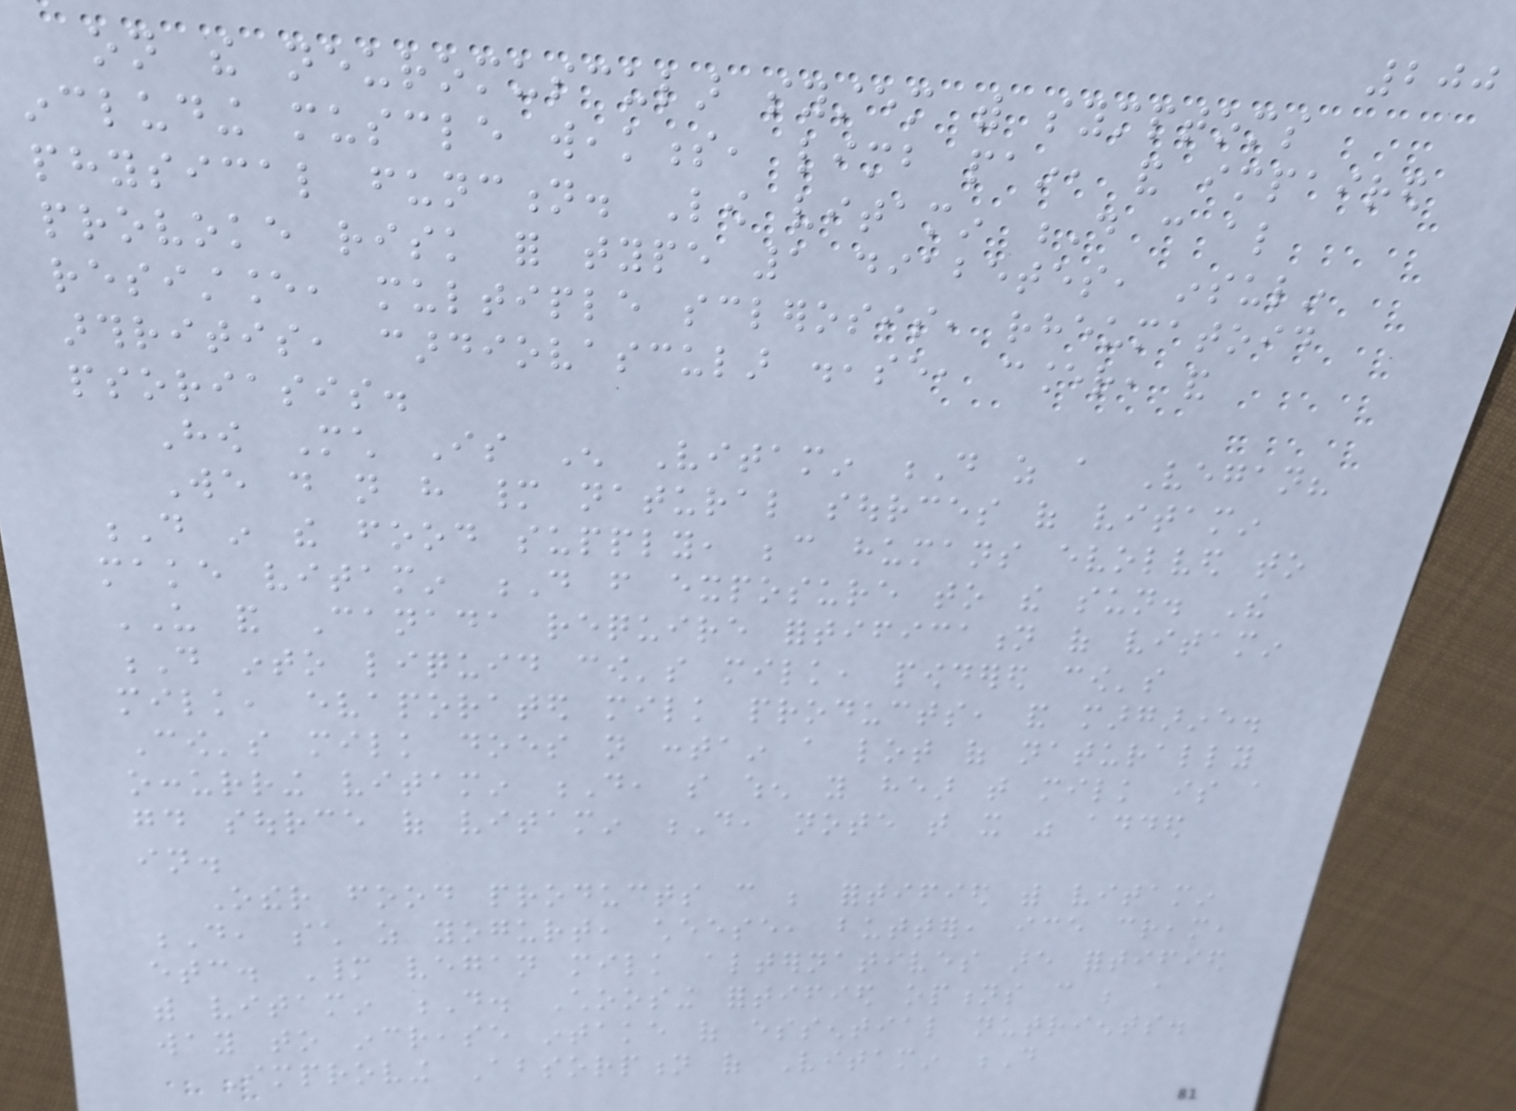200
on the neuromuscular system with symptoms
including muscle weakness, limb pain, and impaired
physical function. Low vitamin D can also
provoke risk for type 1 diabetes, insulin
resistance, multiple sclerosis, rheumatoid
arthritis, cardiovascular disease, cancer, and
psoriasis.
How Much Is Enough Vitamin D as a Vegan?
We do not have many natural sources of vitamin
D in the food supply, because humans evolved to
make vitamin D from exposure to the sun. The
US and Canada require fortification of vitamin
D into liquid cow's milk, powdered cow's
milk, evaporated milk products, and margarine.
Cow's milk does not contain a lot of naturally
occurring vitamin D, so when you hear that milk is a
good source of vitamin D, note that it was added
in.
Other food products can be fortified with vitamin
D, such as yogurt, cheese, butter, ice cream,
etc. Many vegan milk alternatives are fortified
with vitamin D. Choosing fortified options can be a
way to increase intake of essential nutrients.
Improving Absorption of Vitamin D
